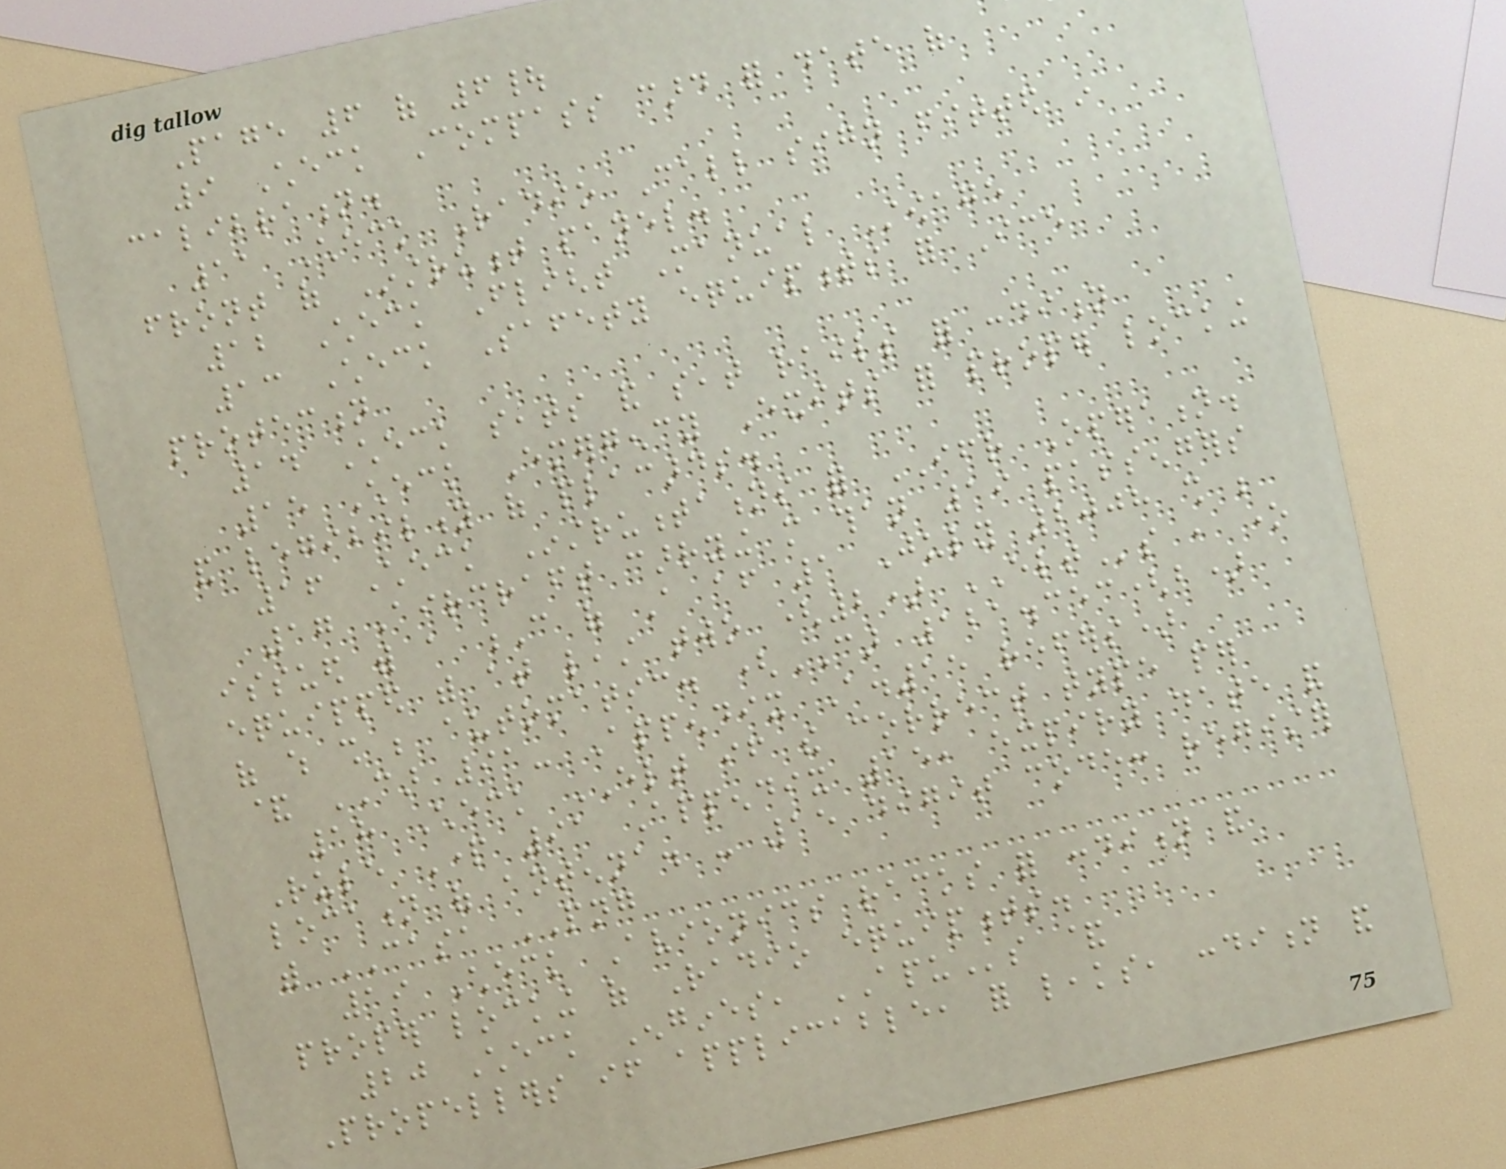Page 6 of 6|
9 Check Compass card for date of
calibration.
11 Check Radio Call sign fitted in
front of Instrument panel.
12 Check Flight Manual Stowage
13 Check Safety equipments for Ice
protection
14 Check seats and seat rails for condition
15 Check Emergency Exits for proper locking
and legibility of placards.
16 Check Instrumentations for IFR Operation.
17 Aircraft carrying more than 19 passengers
issued with a C of A after 1 July 2008 shall be
equipped with at least two (2) ELTs , one
of which shall be automatic. (CAR 121.353(b)
& CAR 91- Appendix A.15 refers)
18 Check ELT if the correct type per
Rule Part 91 Appendix 15, expiry date and
location of antenna. - 15 digit code: register
with CASA PNG
19 Check Avionics racks for condition and
proper locking of Radio equipments.
20 Check Engines, APUs &
Propellers if applicable, for leaks, condition and
